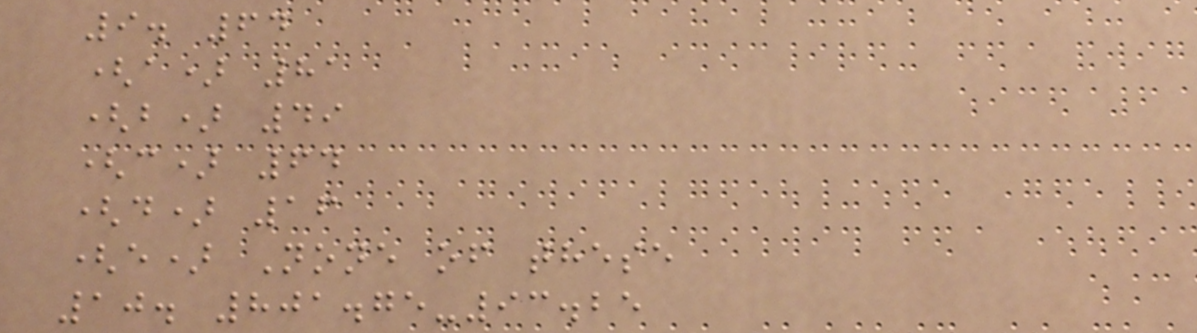9. 64
(a) 81
(b) 49
(c) 64
(d) 16
(e) None of these
10. 801.75-93.25
